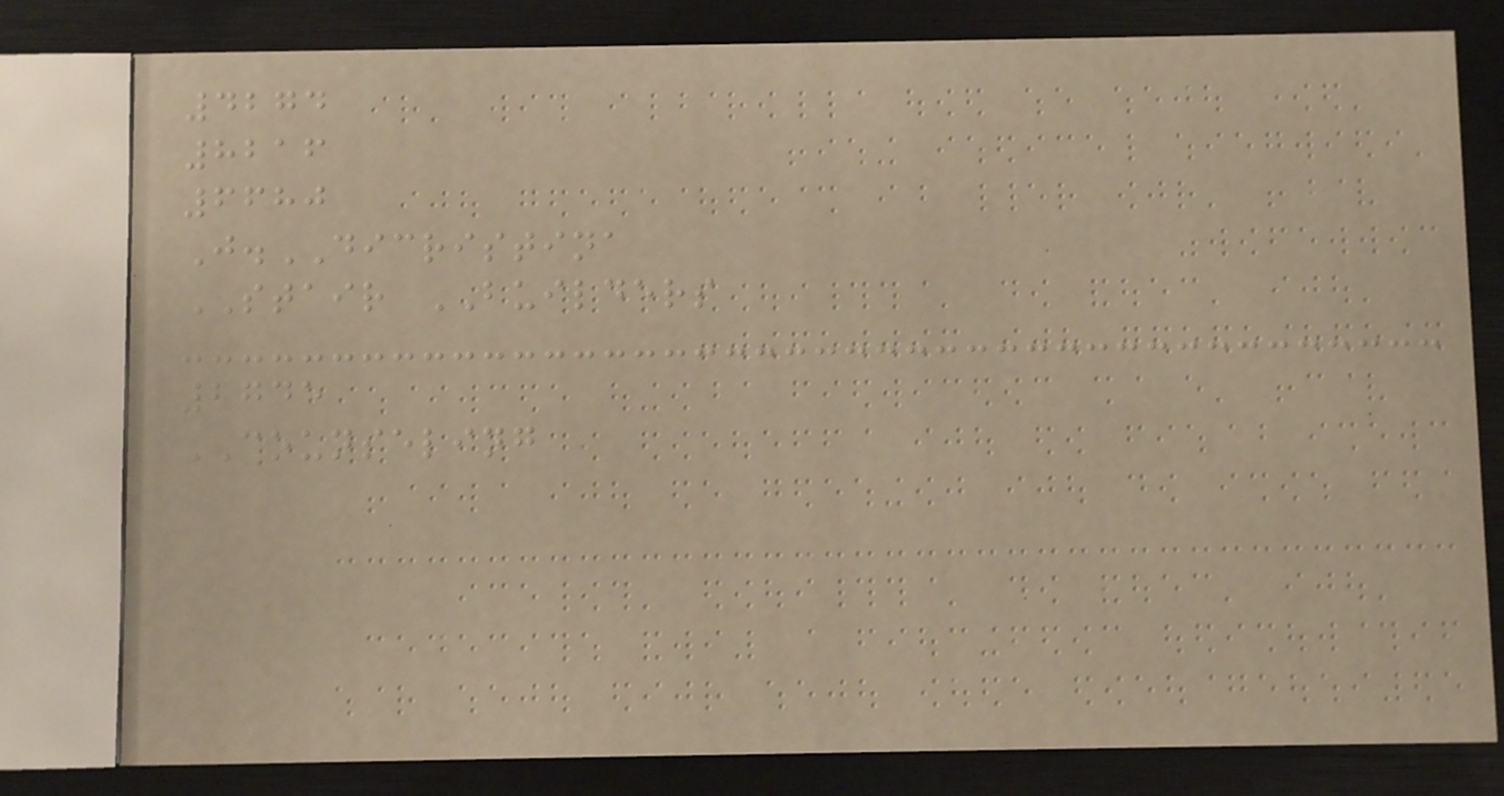4274
8216
6680
J.DICRISTINA
STAIR BUILDERS
2745
COUNSELING
